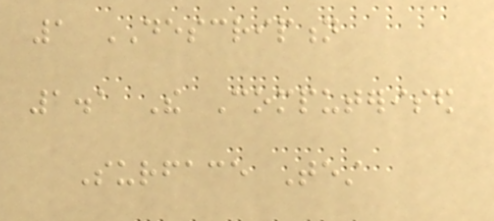1 DESCRIPTION
1.1 The Computerised
Surface Test
